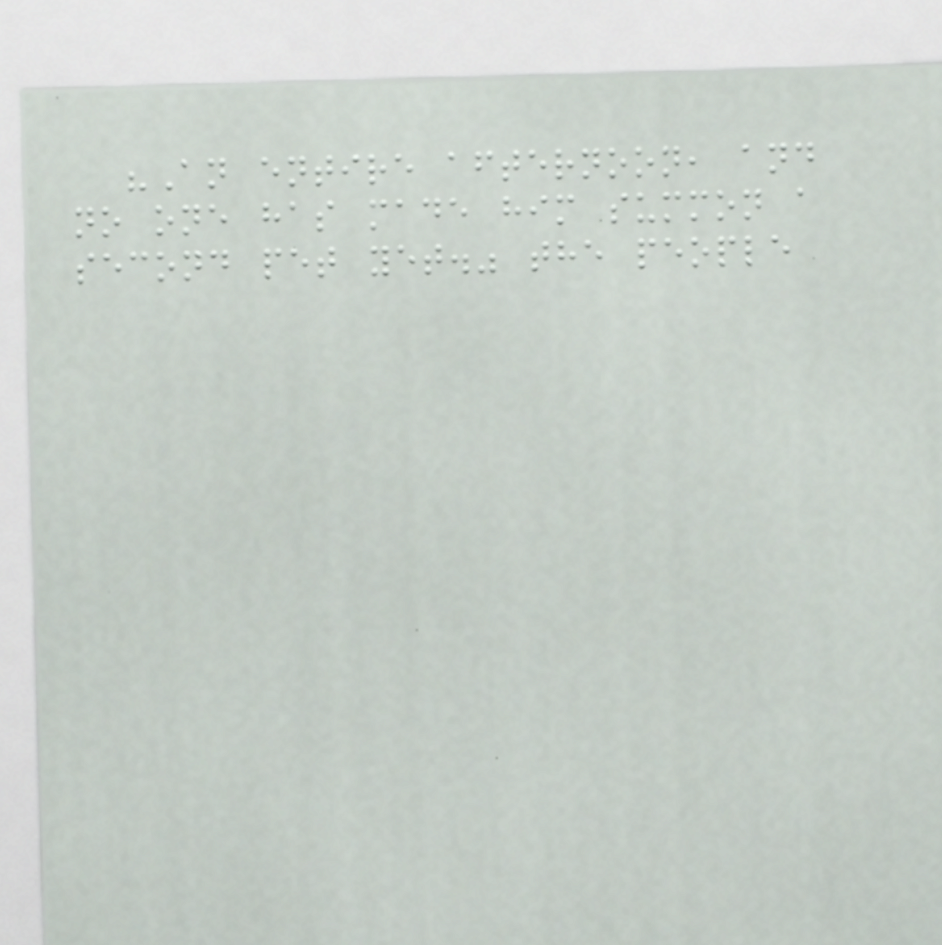"An entire afternoon, and
no one has made him summon a
second pet yet." the people
